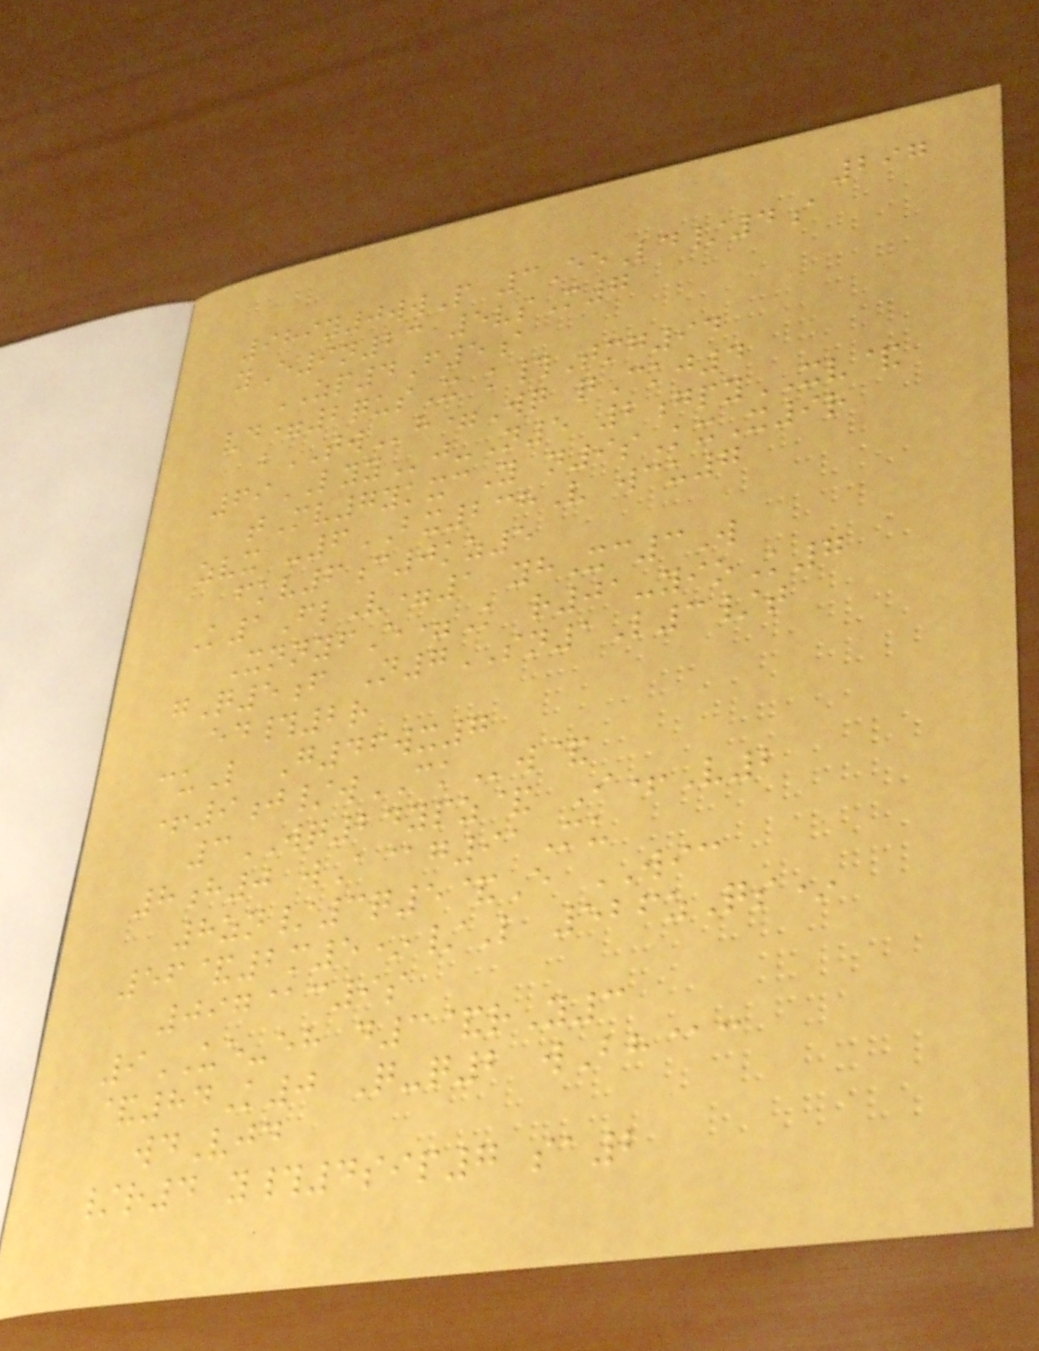297
989y0wwP 3EeLd/4a
yE9n23 5vsM7
ZP4F5a
vd=2qusX k#Tmg94
bTWh=Wq qCkj4
69LYYj-N5 2gpyXV&
tMv7ykxcY n9sKxX9r
zvx -6BX238V wcu7
fkv6c0kz5
K1FlV=1 yhXc3W
XnnyfE=K r01-yioK7
gQ5f N7SN1L3/t
ed#2r
cuL G46wx7
+9j/wCKw&
3WQ24ypz& I+V2
8h0 wA@g91Mu
8zn/3q5&E WIC
56&2m5*/L 526zQs*
097@c9s
9UE-eh d3&rY3
&84K0 Q-q2 wBh@c
wdVjd
/r4 y#4sip7 sa2
